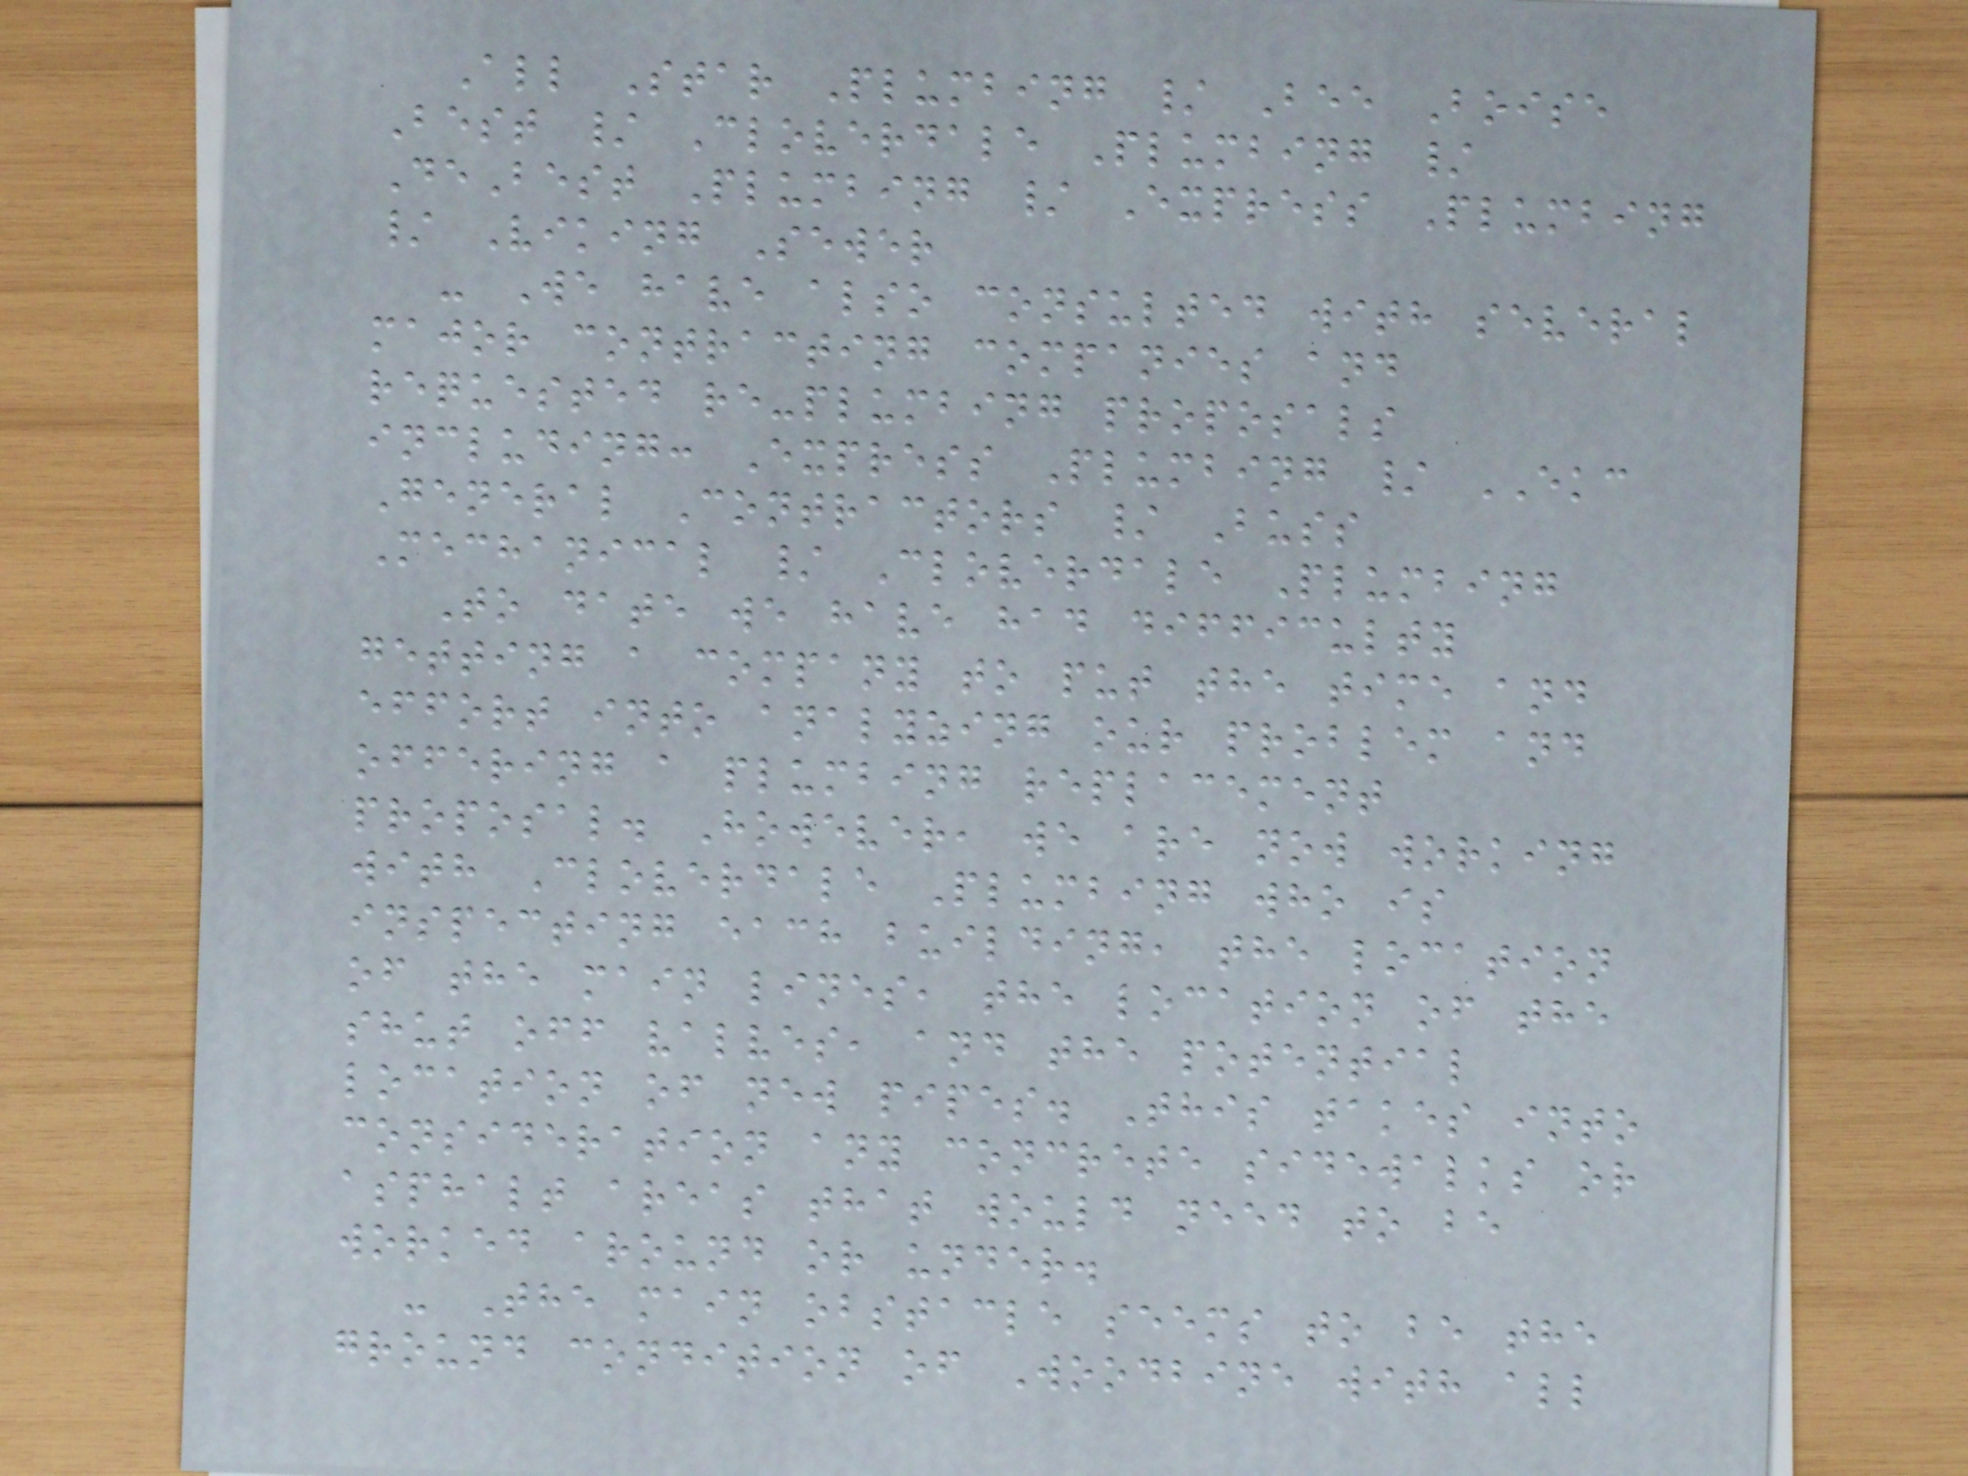All Star Plumbing / Bee Boise
Best / Cloverdale Plumbing /
DeBest Plumbing / Express Plumbing
/ Viking Sewer
- We have also consulted with several
major contracting companies and
requested re-plumbing proposals
including: Express Plumbing / EKC
General Contractors / Buss
Mechanical / Cloverdale Plumbing
To date we have had difficulty
getting a company to put the time and
effort into analyzing our problem and
offering a plumbing replacement
proposal. However, we are now working
with Cloverdale Plumbing who is
inspecting each building, the location
of the main lines, the location of the
shut off valves, and the potential
location of new pipes. This takes into
consideration any concrete sidewalks or
asphalt areas that would need to be
worked around or under.
- The main obstacle seems to be the
ground condition of Woodbine with all
